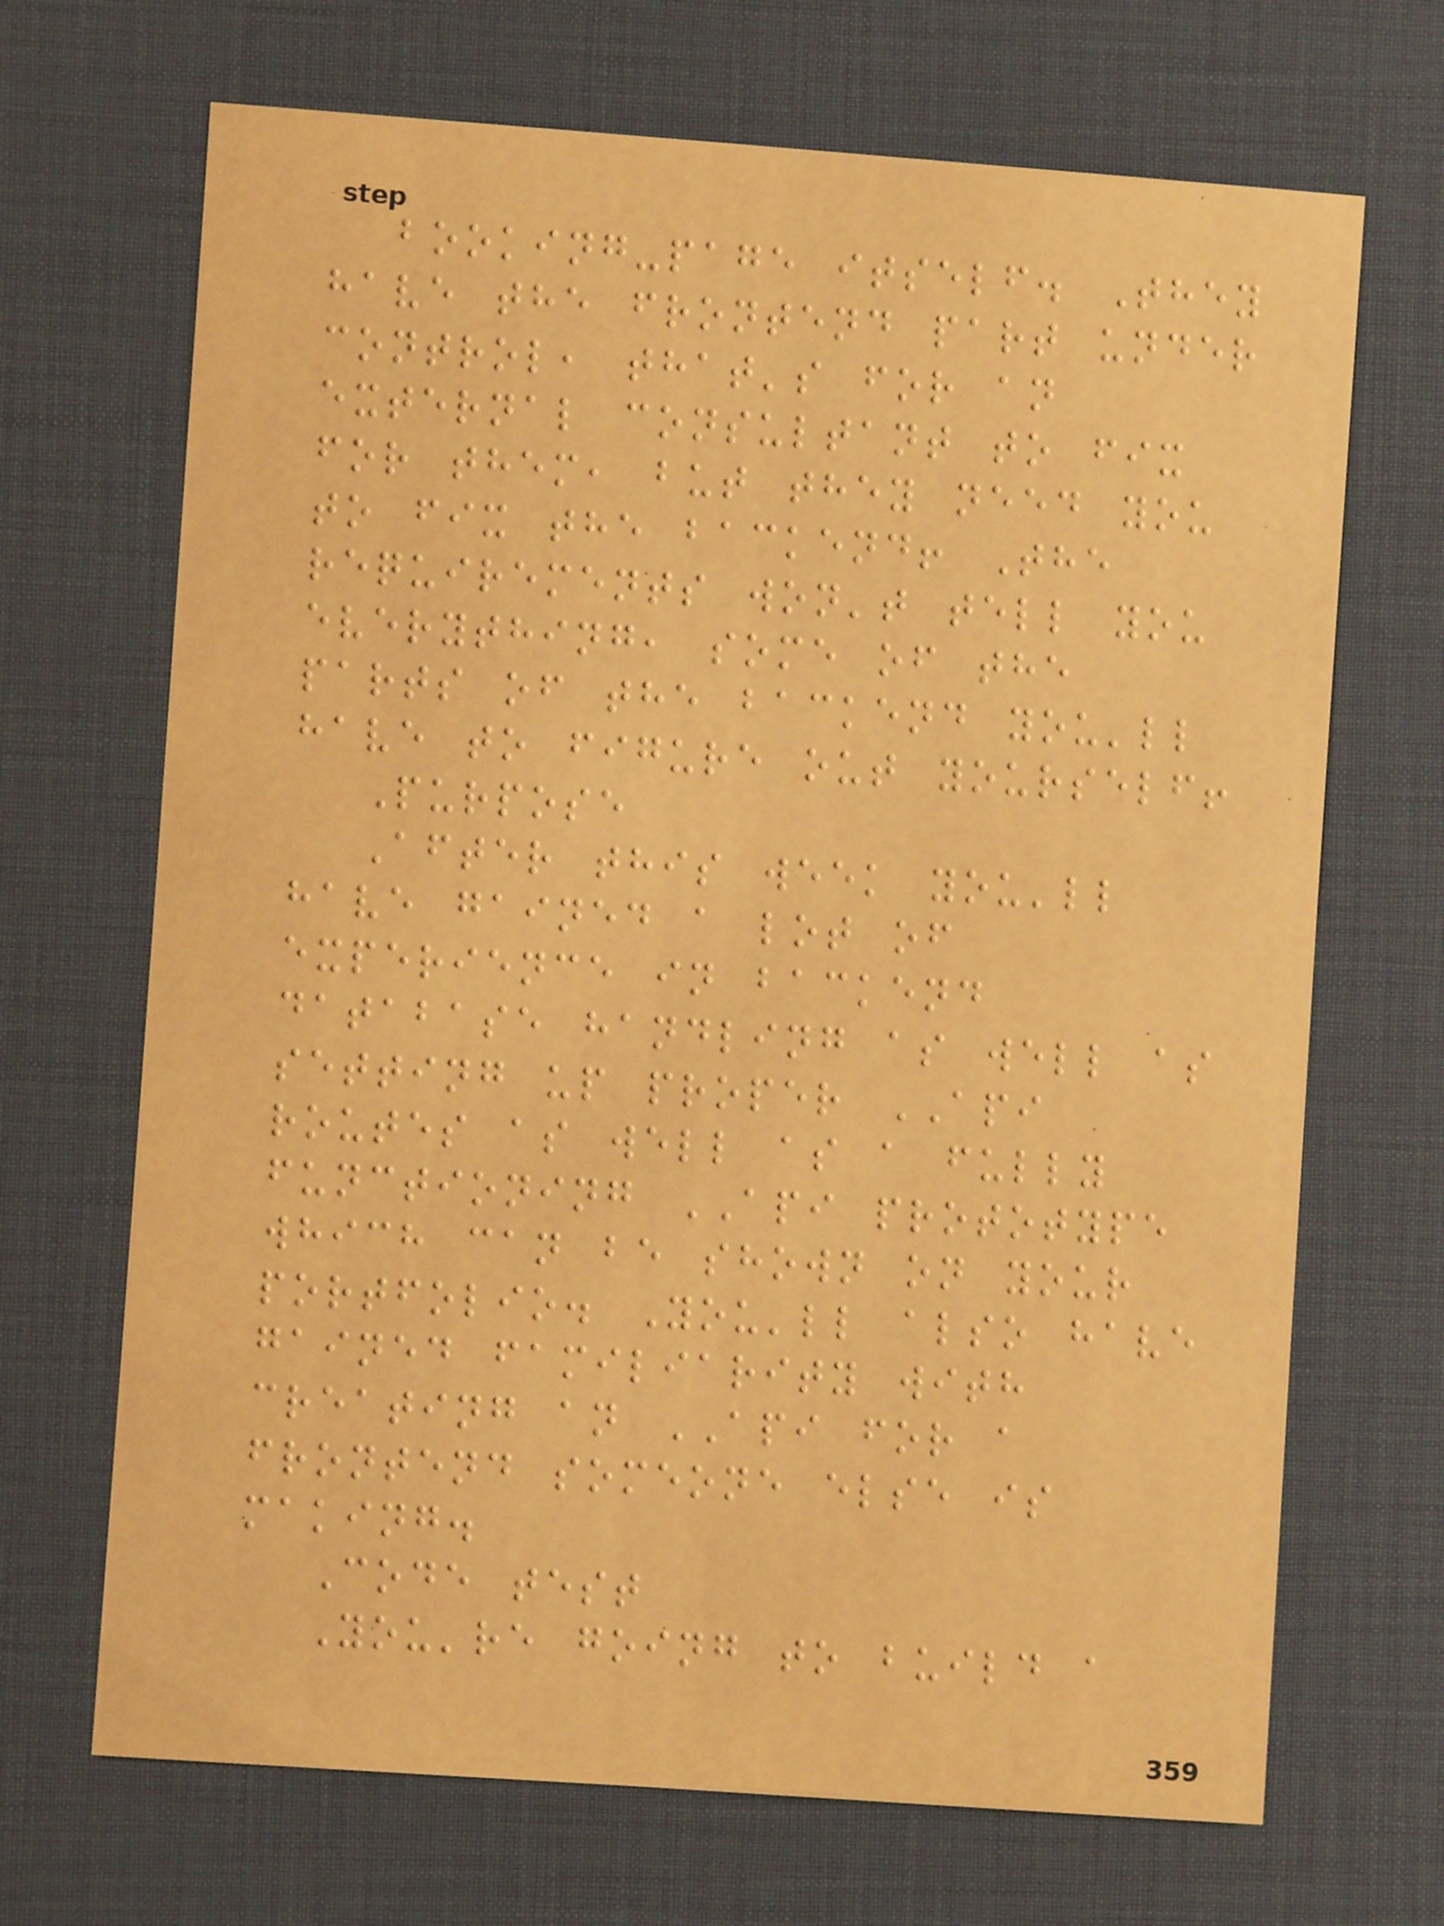booking-page itself. They
have the frontend part under
control, that's for an
external consultant to fix
for them, but they need you
to fix the backend! The
requirements won't tell you
everything, some of the
parts of the backend you'll
have to figure out yourself!
Purpose
After this week you'll
have gained a lot of
experience in backend
database handling as well as
setting up proper API
routes as well as a fully
functioning API prototype
which can be shown on your
portfolio. You'll also have
gained familiarity with
creating an API for a
frontend someone else is
making.
Code test
You're going to build a
